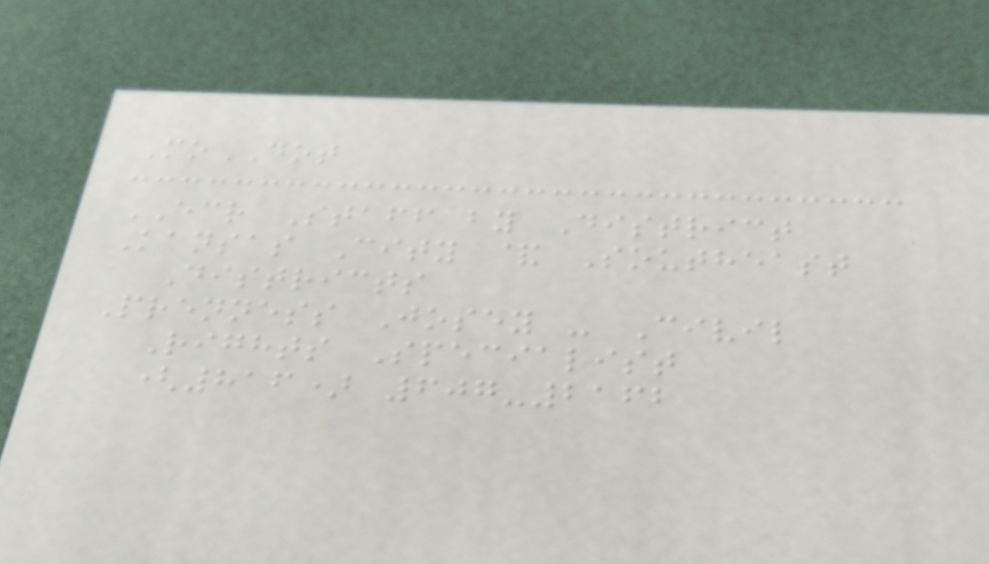MoDOT
ECR Staff by District
Kansas City & Southeast
Districts
Prenness Josey - Civil
Rights Specialist
(816) 607-2162
